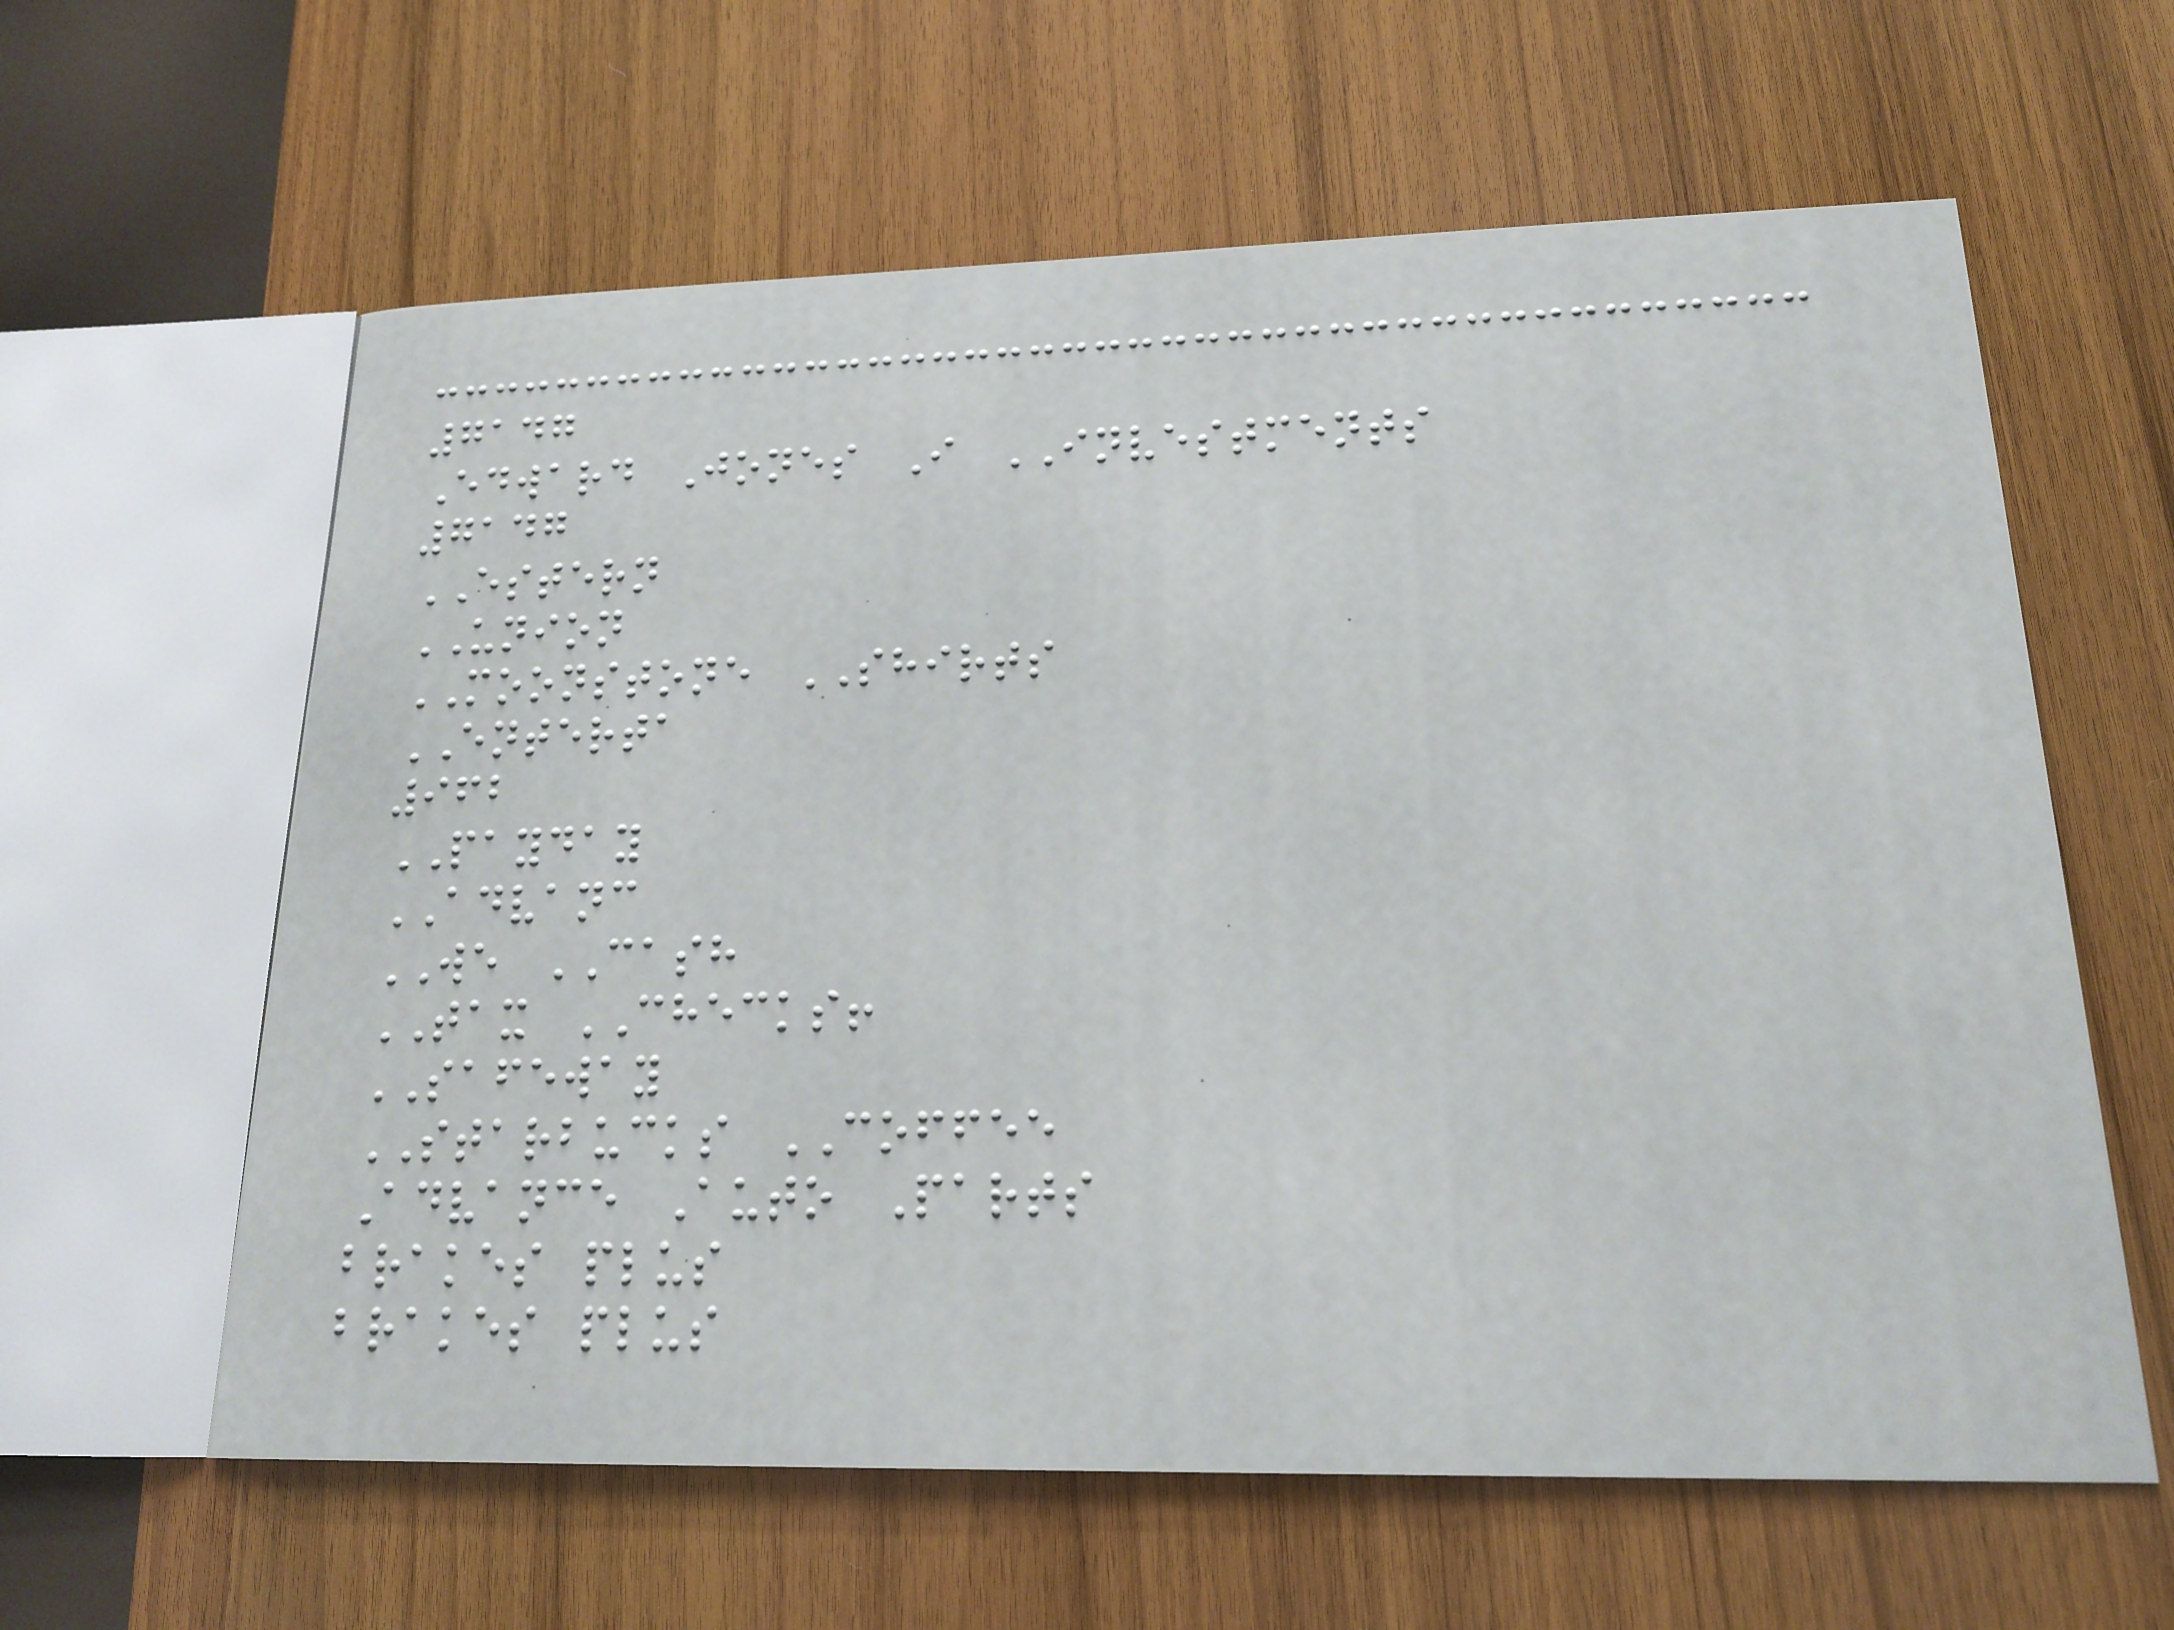7147
Edward Jones I INVESTMENTS
7147
ESTERN
UNION
MOONSTONE SHIRTS
ENTERTA
962
PAYDAY
ADVANC
WE CASH
TAX CHECKS!
SAFEWAY
STARBUCKS COFFEE
Advance Auto Parts
brakes plus
brakes plus
